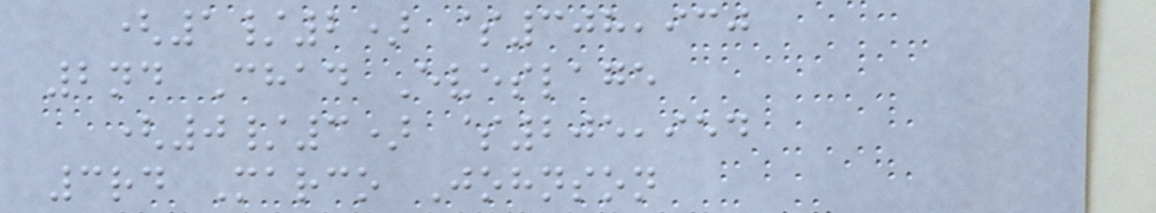(1/2) $308,930
2nd Chad Eveslage
(0/3) $205,954
3rd Marco Johnson
